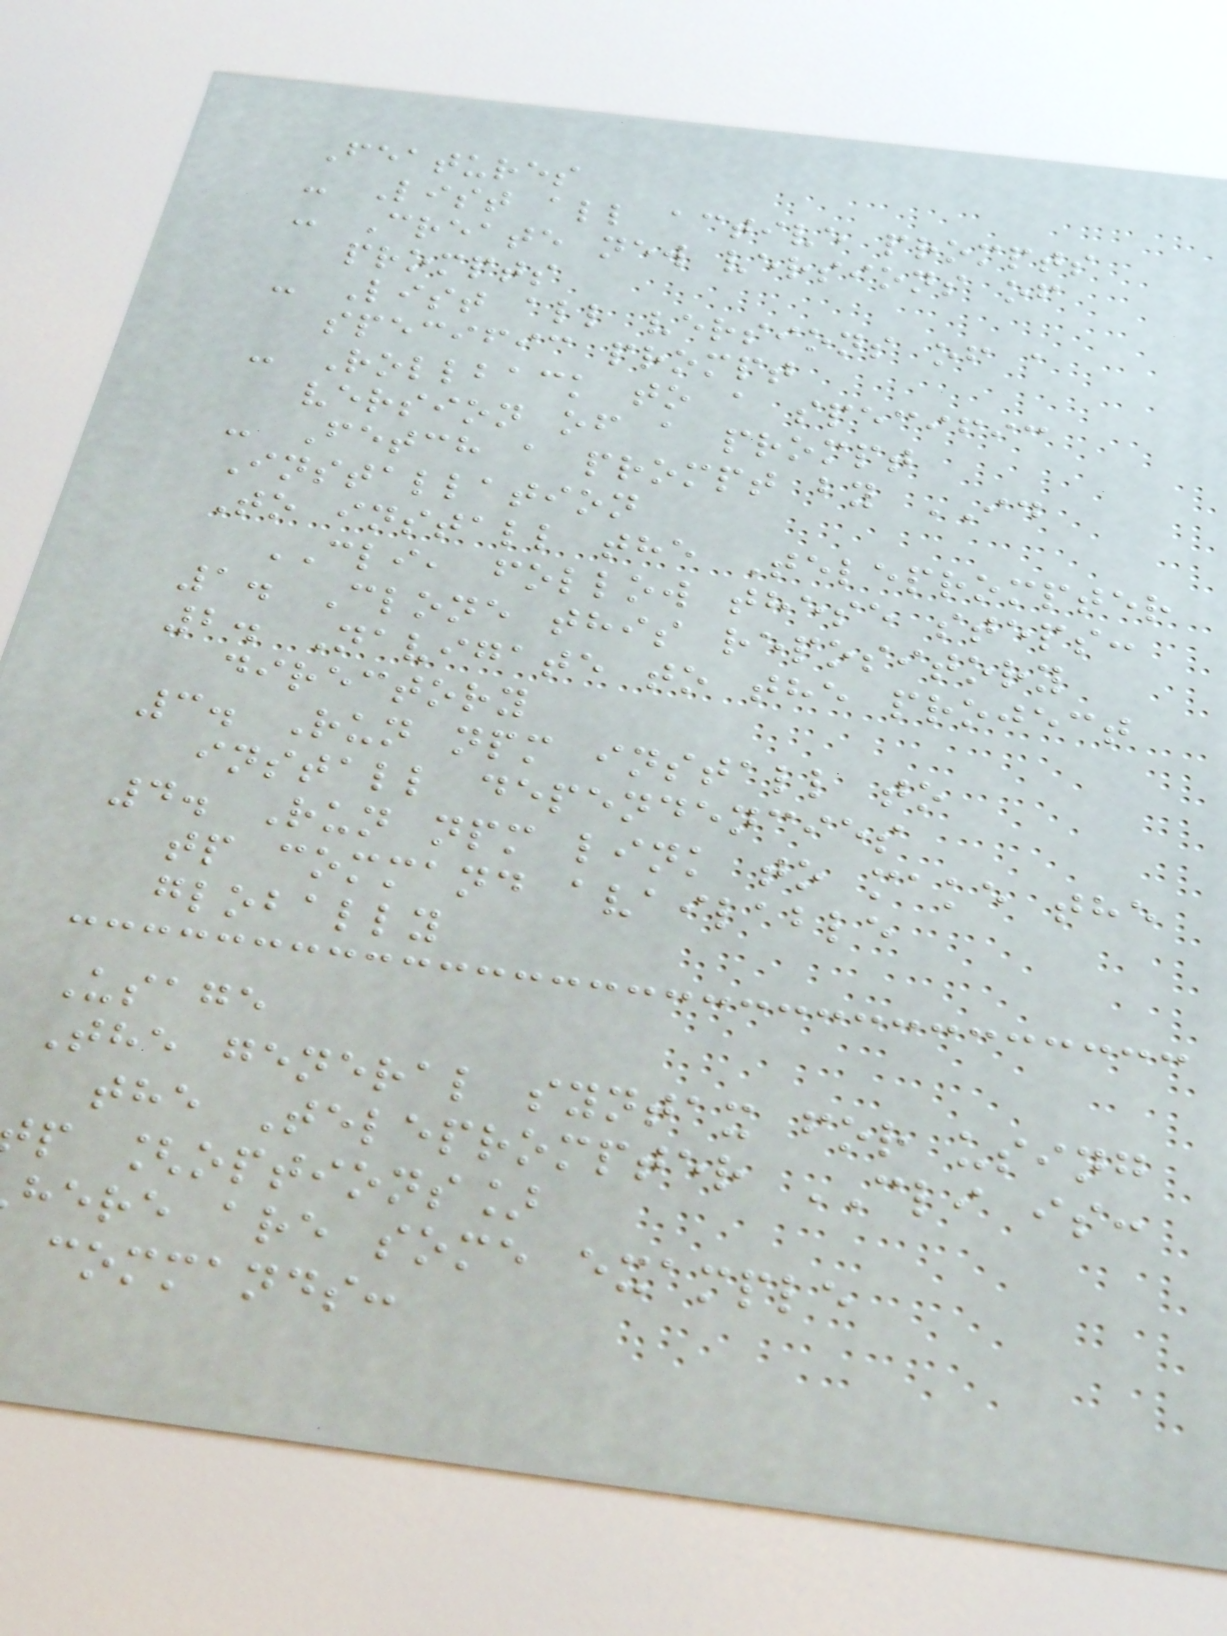Features
- List all active prompts
- Create new versions of
prompts
- List all versions of a
specific prompt
- Rollback to a specific
version of a prompt
- Fetch a prompt by ID
Installation
To install the Teleprompter
CLI, follow these steps:
1. Clone this repository
2. Navigate to the project
directory
3. Run npm install to
install dependencies
4. Run npm link to make the
tp command available
globally
Usage
The general syntax for using
the Teleprompter CLI is:
p [options]
here are some example
commands:
